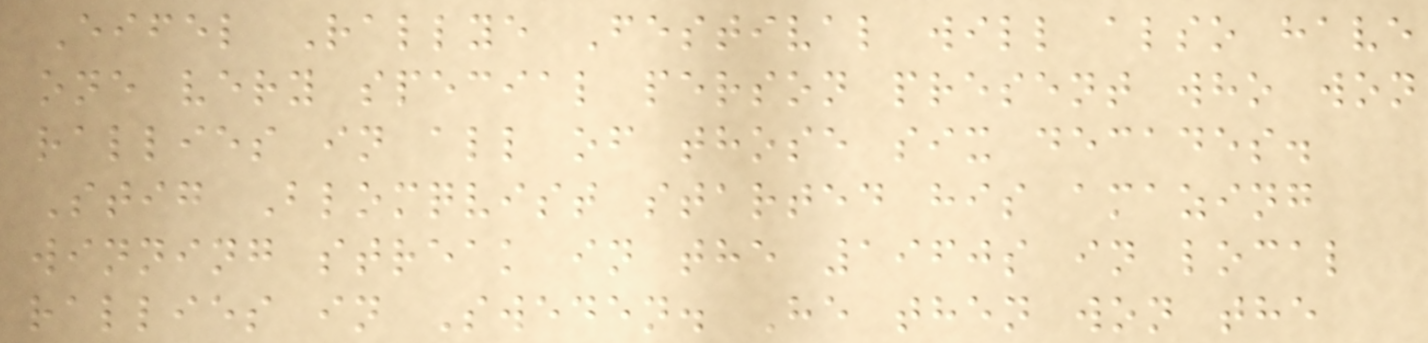Eifel Rallye Festival will also have
one very special person present who won
rallies in all of those six decades.
Stig Blomqvist started his amazing
winning streak in the 1960s in local
rallies in Sweden. He then won the
